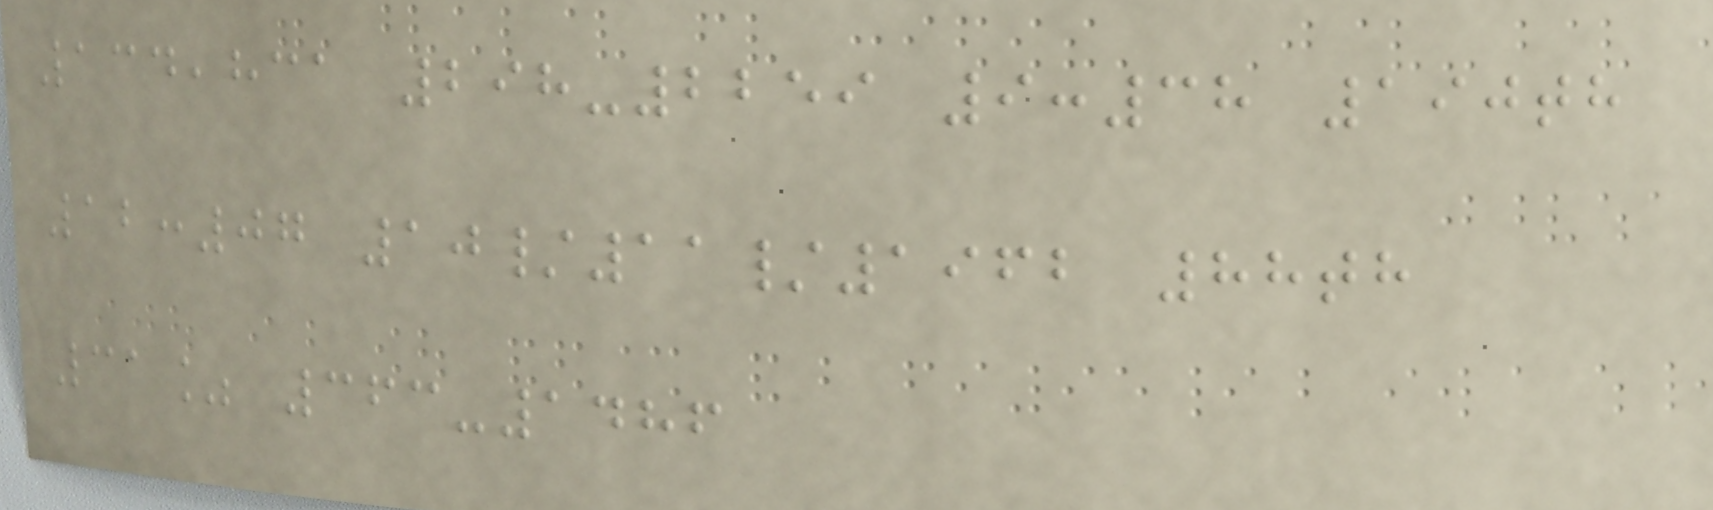134,831 298-2259 9:38 190th
12:07 10/11/1962 88th
31% 363-1486
